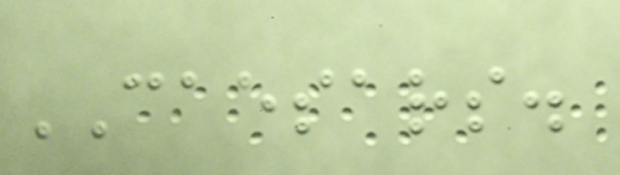CAESARS.
